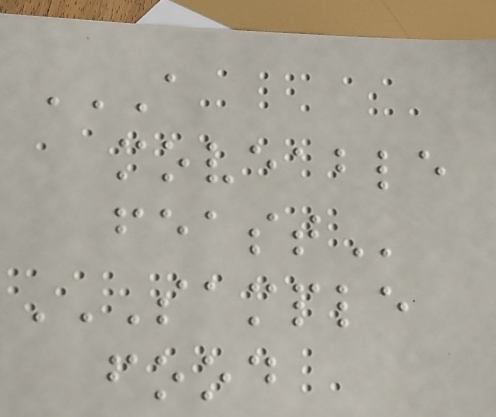A
MOVEABLE
FEAST
SAMPLE
FOOD
